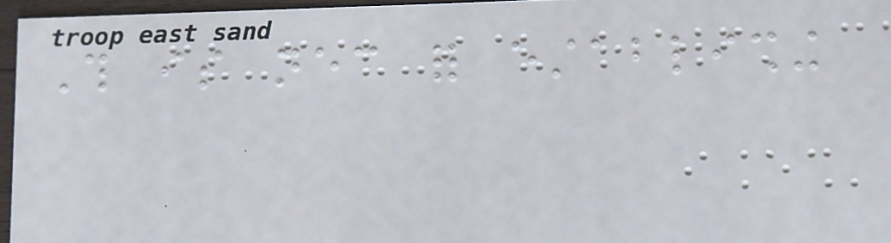This is necessary for establishing
